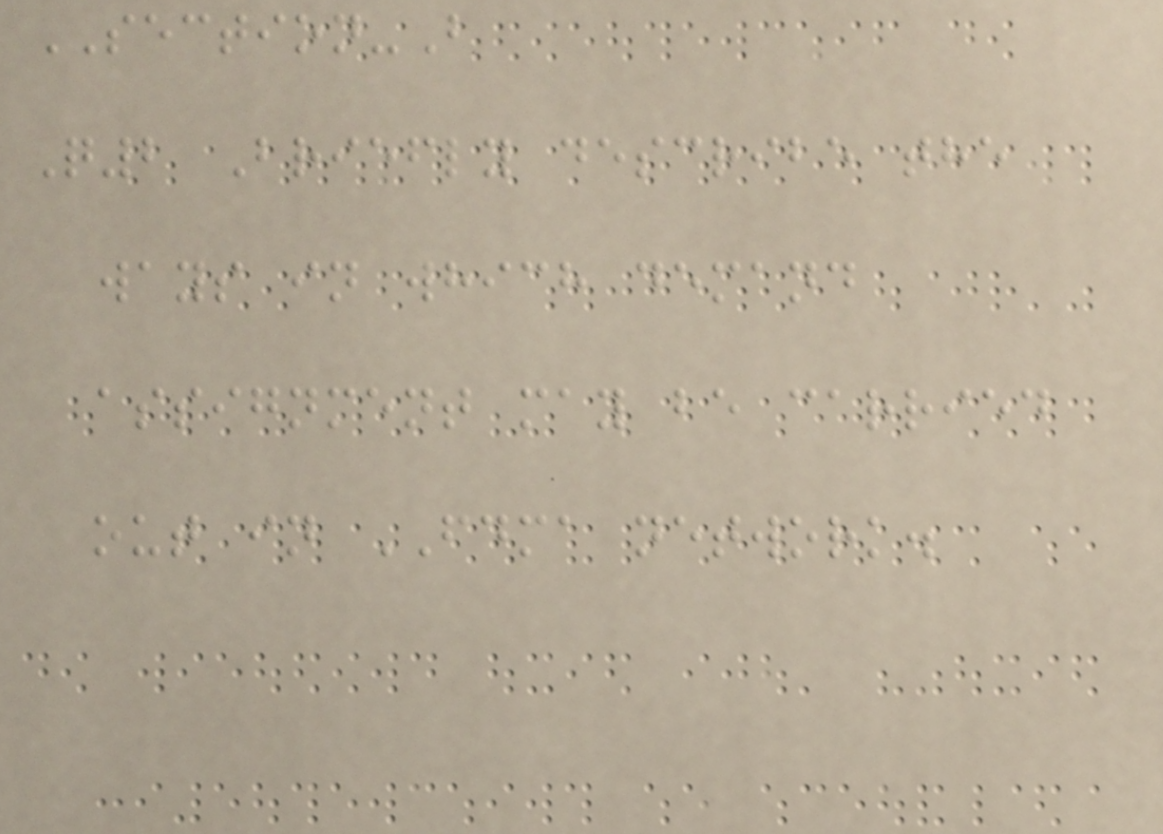SECTION-B
Q2 Briefly describe the
ways in which demand
assignment may be carried
out in FDMA network.
